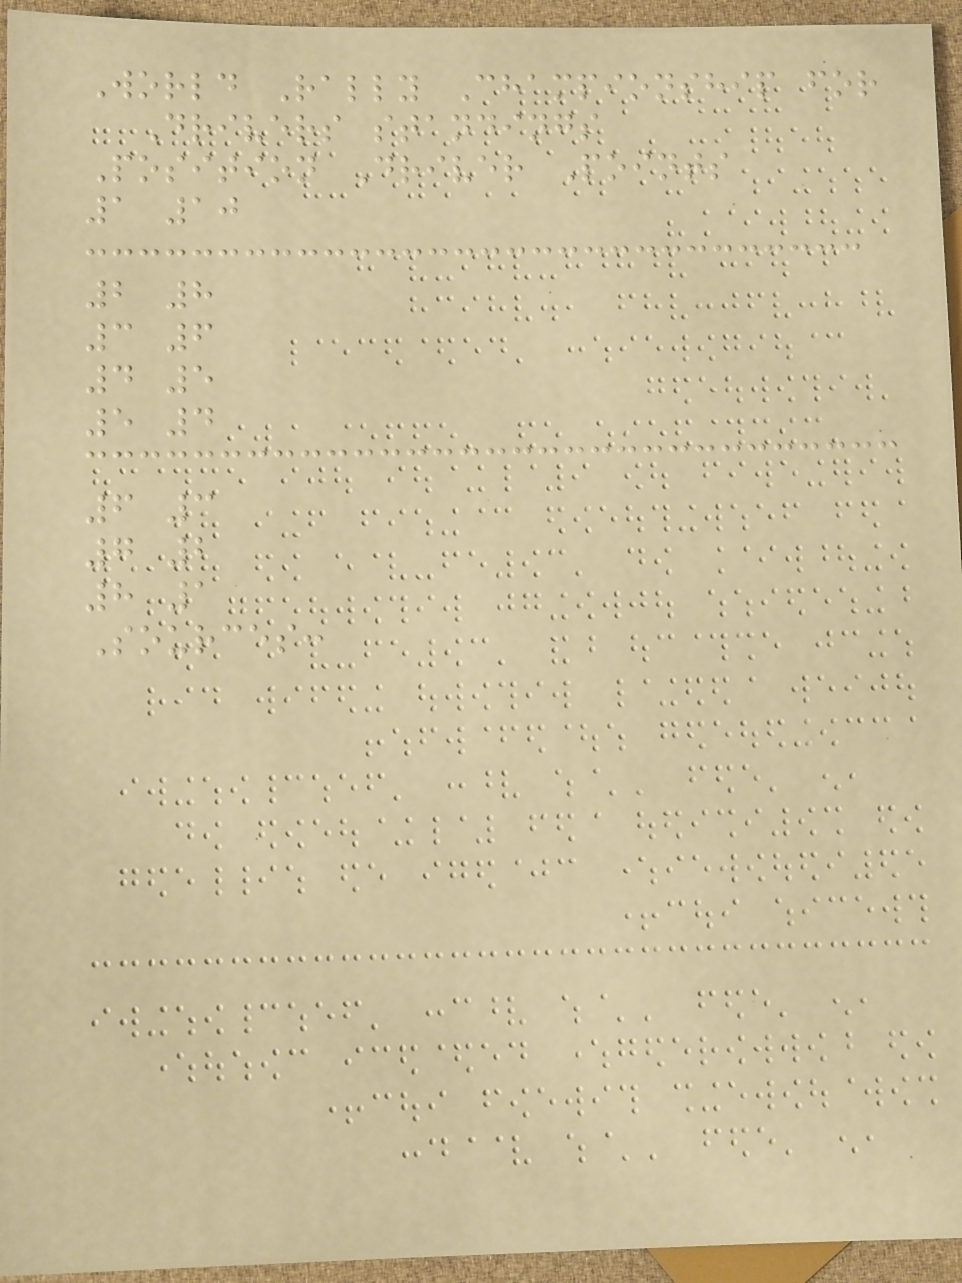World Rally Championship for
Drivers standings
Position Driver Points
1 10
2 8
3 6
4 5
5 4
6 3
7 2
8 1
Sources:
